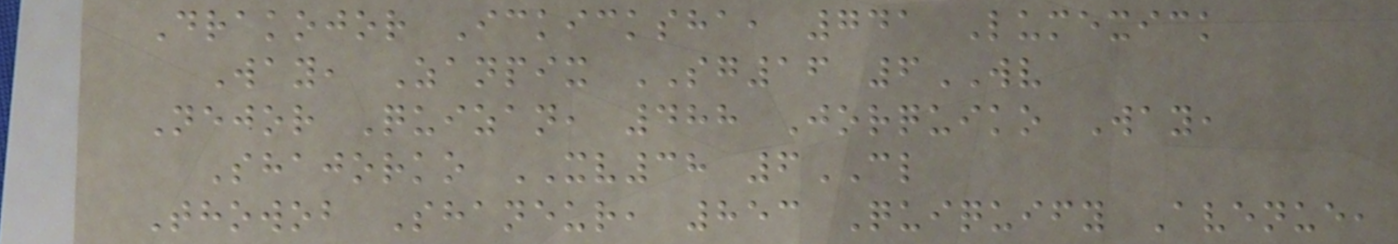Drakojor Ickicksha, 741 Lumexick
Way, Zanpix SG16 6WV
Nejor Quizan, 488 Jorquiko Way,
Shajorko XV38 6CL
Thowob Shaneur, 853 Quiquify Avenue,
